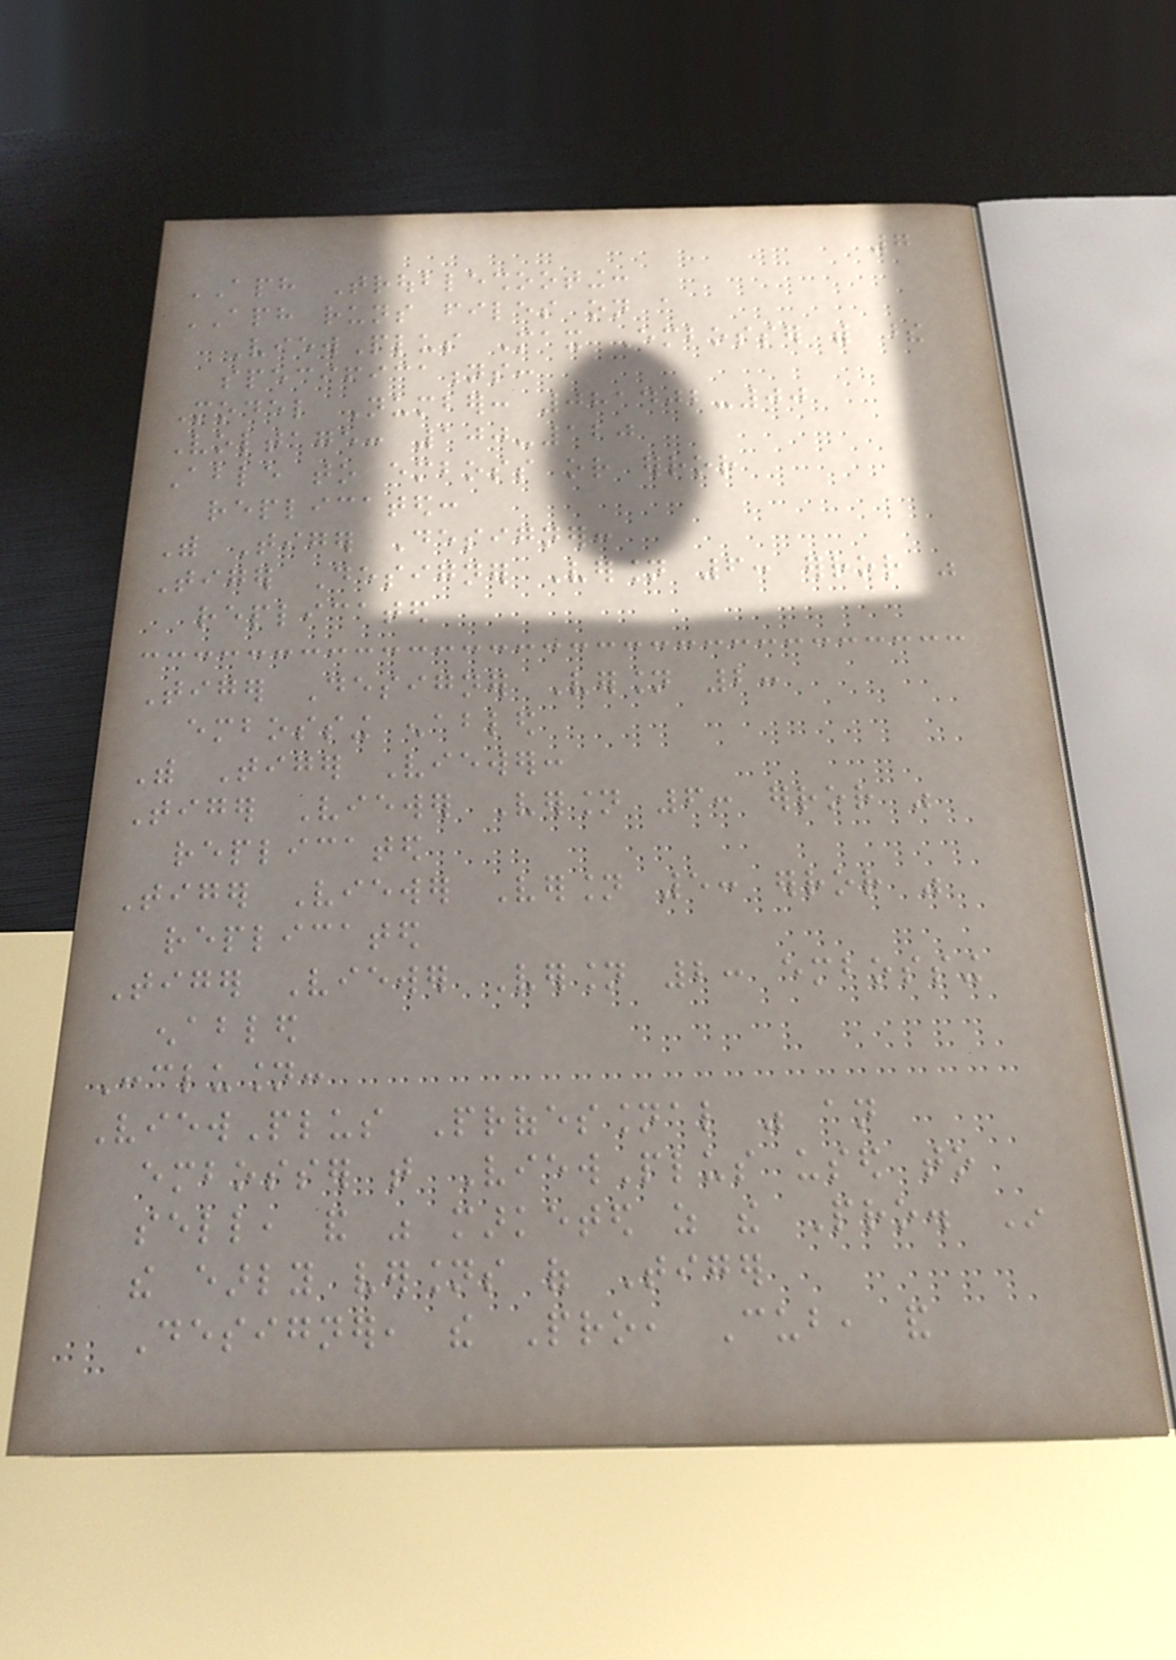7
APH Troubleshooting:
APH runs files on a
ViewPlus Max Embosser with these
specifications:
Model Number: 081402-00
Voltage: 100-120
Able to emboss or error
replicated:
With Tiger Designer:
Tiger Designer Version 6: error was
replicated
Tiger Designer Version 2:
embossing enabled
With Tiger Viewer:
Tiger Viewer Version 6: error was
replicated
Tiger Viewer Version 5: error was
replicated
Tiger Viewer Version 2: embossing
enabled
Conclusion:
ViewPlus Professional was an
embosser that ViewPlus used to
sell, and was marketed as the Pro. In
the early versions of Tiger
Designer, the Pro, Cub, and
